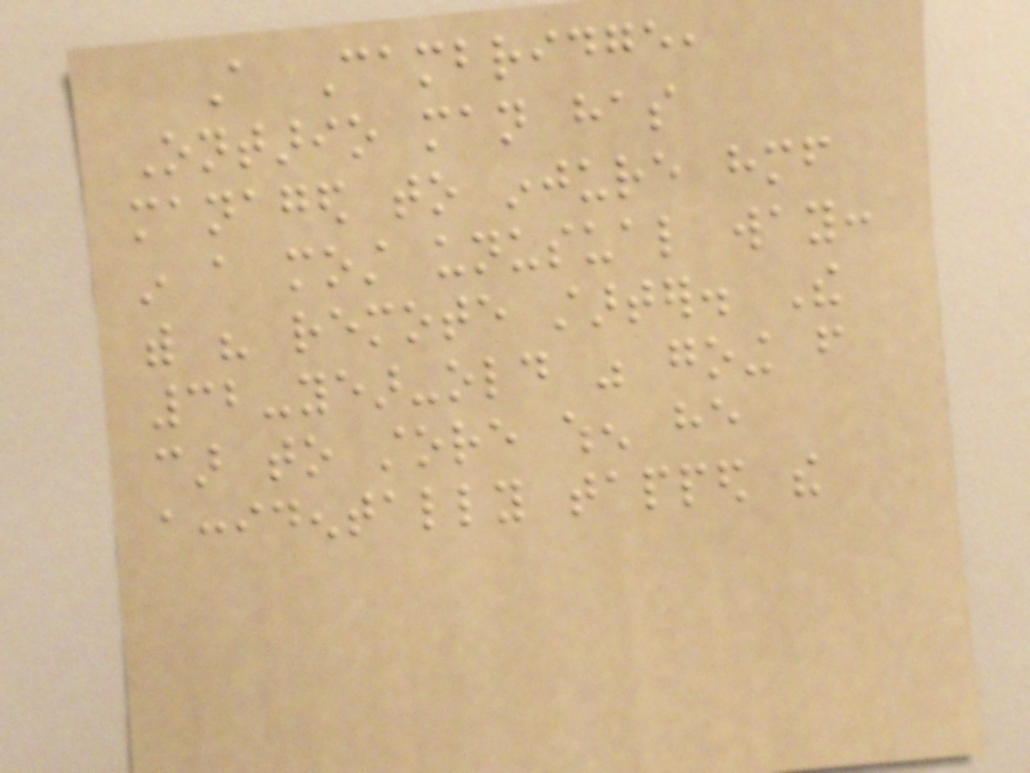A Cambridge,
Ontario man has
managed to injure himself
in a most unusual way:
with his remote starter. The
32-year-old was going from
car to store when he
accidentally tapped the
